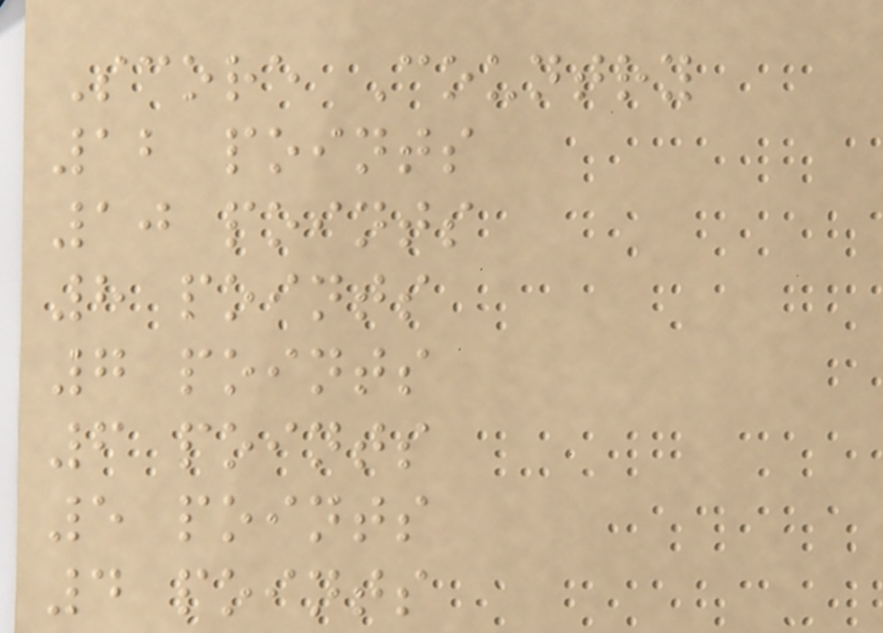Score Country
12 points
10 points
8 points
7 points
6 points
5 points
4 points
